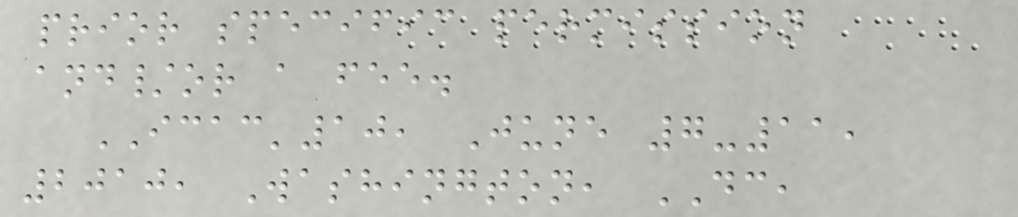prior specific permission
and/or a fee.
ICAC'10, June 7-11,
2010, Washington, DC,
